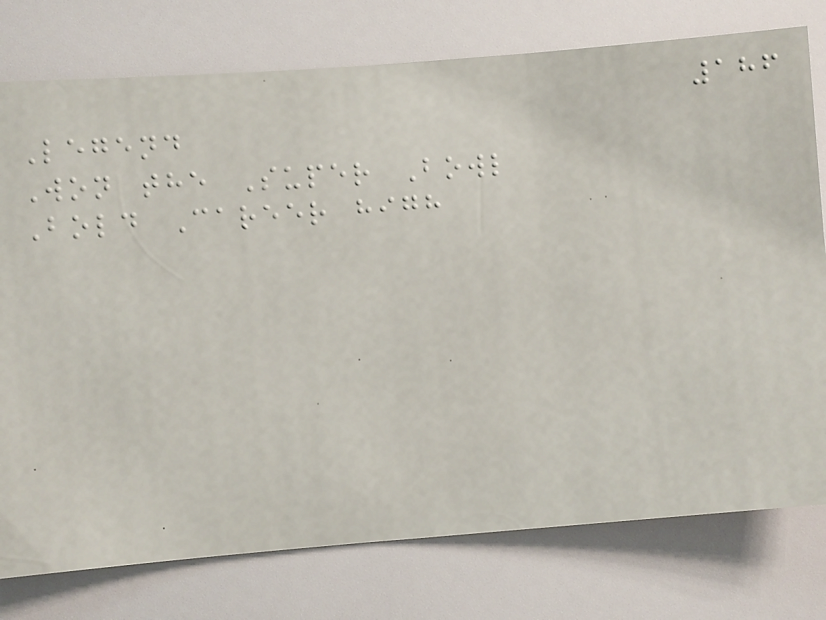186
Legend
Won the Super Bowl
Bold Career high
